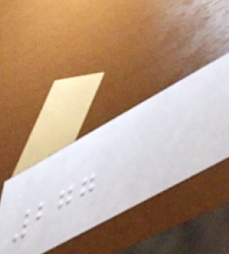277
